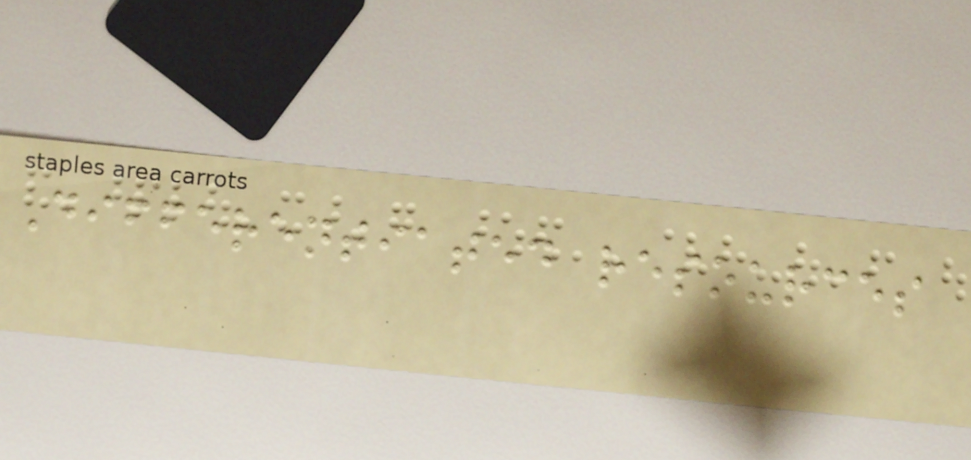Differentiated resources
